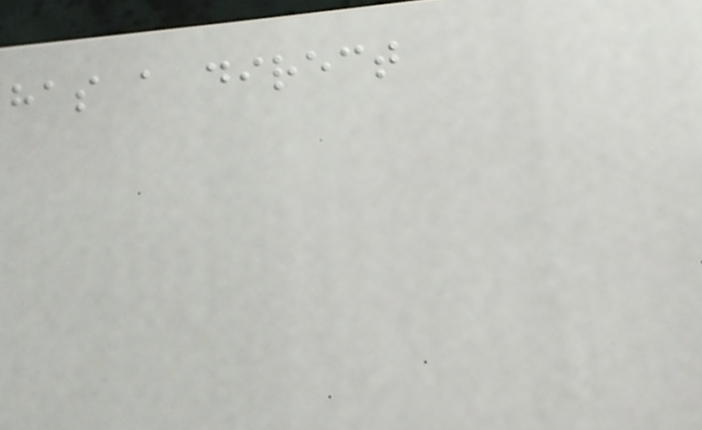has a direct
